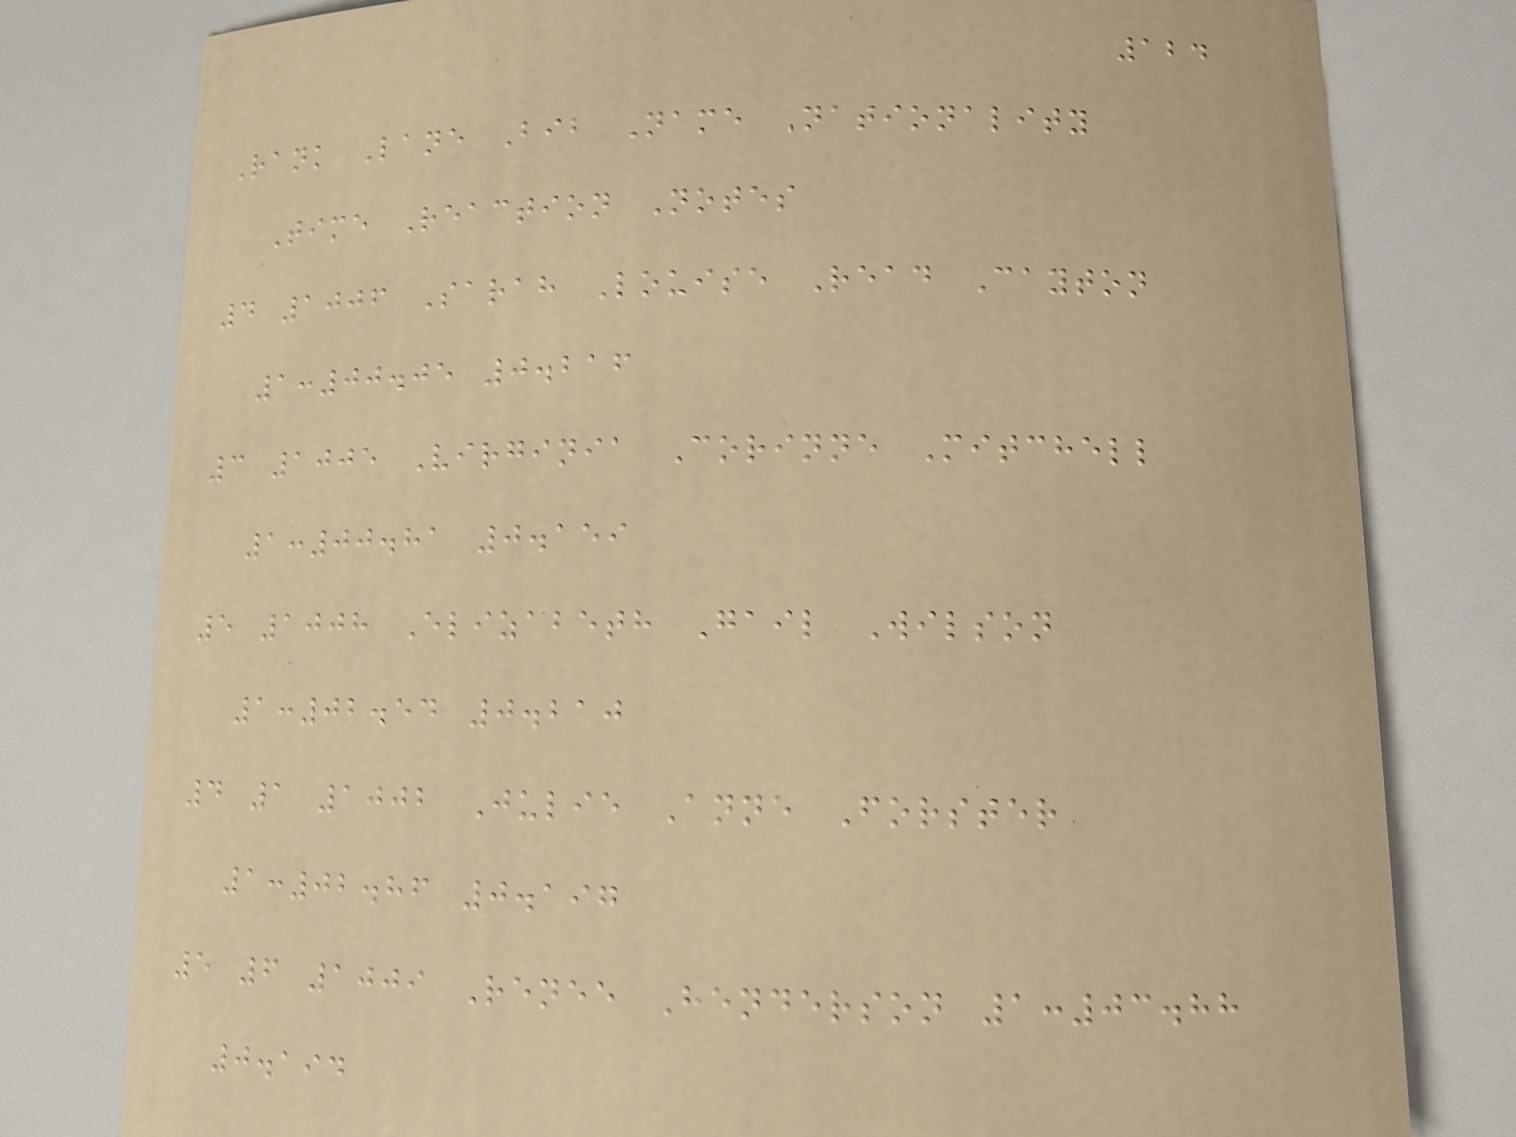124
Rank Lane Bib Name Nationality
Time Reaction Notes
4 1006 Sarah Louise Read Cayton
1:00.05 0.216
3 1005 Virginia Corinne Mitchell
1:00.81 0.159
5 1008 Elizabeth Gail Wilson
1:02.54 0.210
4 1 1002 Julie Anne Forster
1:02.86 0.197
5 6 1009 Renee Henderson 1:03.88
0.194
